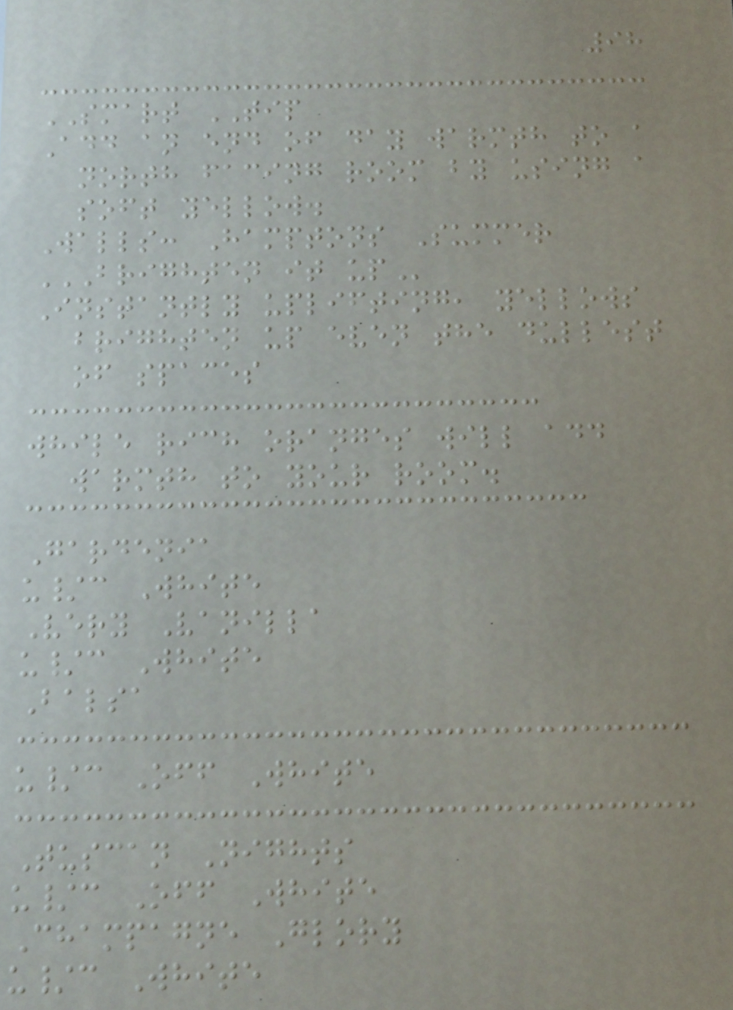98
SMART TIP
Add an end of day warmth to a
north facing room by using a
soft yellow.
Walls: Hamptons Summer
BRIGHTEN IT UP
Instantly uplifting, yellows
brighten up even the dullest
of spaces
while rich oranges will add
warmth to your room.
Gardenia
u/c White
Very Vanilla
u/c White
Balsa
u/c Off White
Tuscan Nights
u/c Off White
Champagne Glory
u/c White
